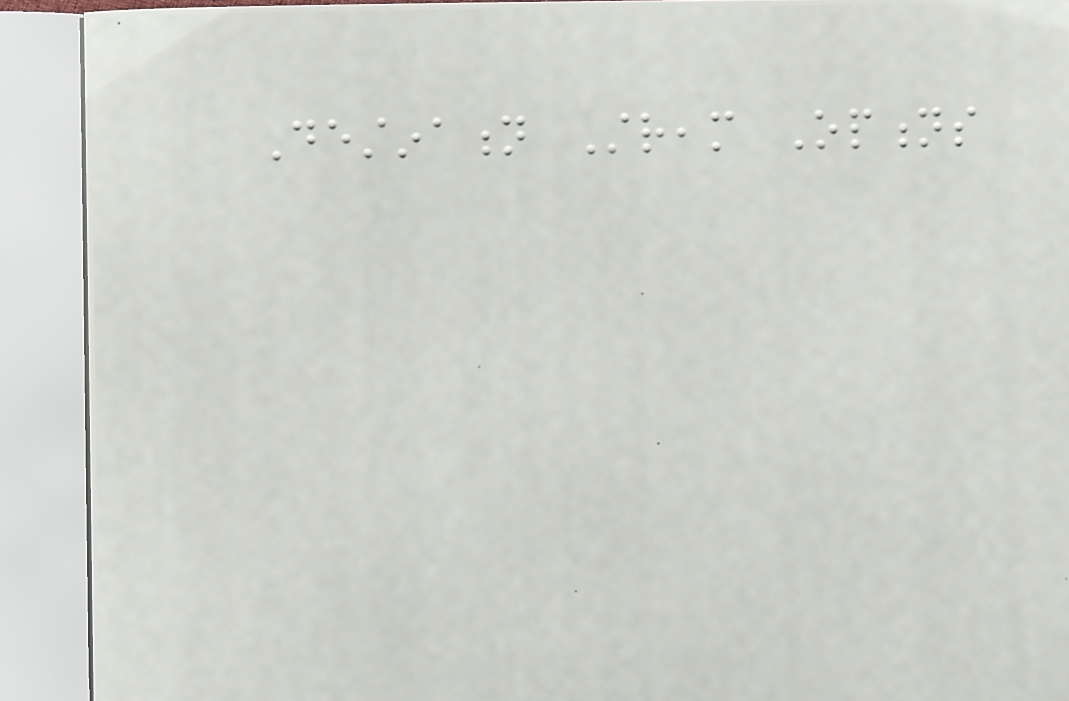Destination Stream Options
